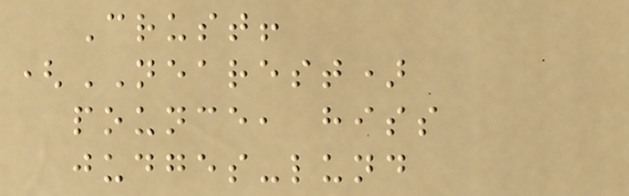Crust!
(NEAREST)
pounce, hiss
judges-lund
